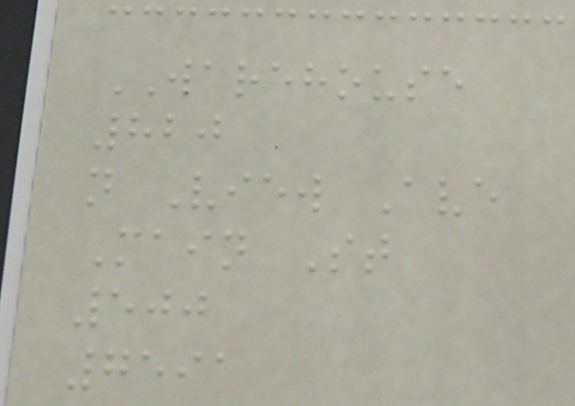WAREHOUSE
820
n View Ave
Main St
500
7591
